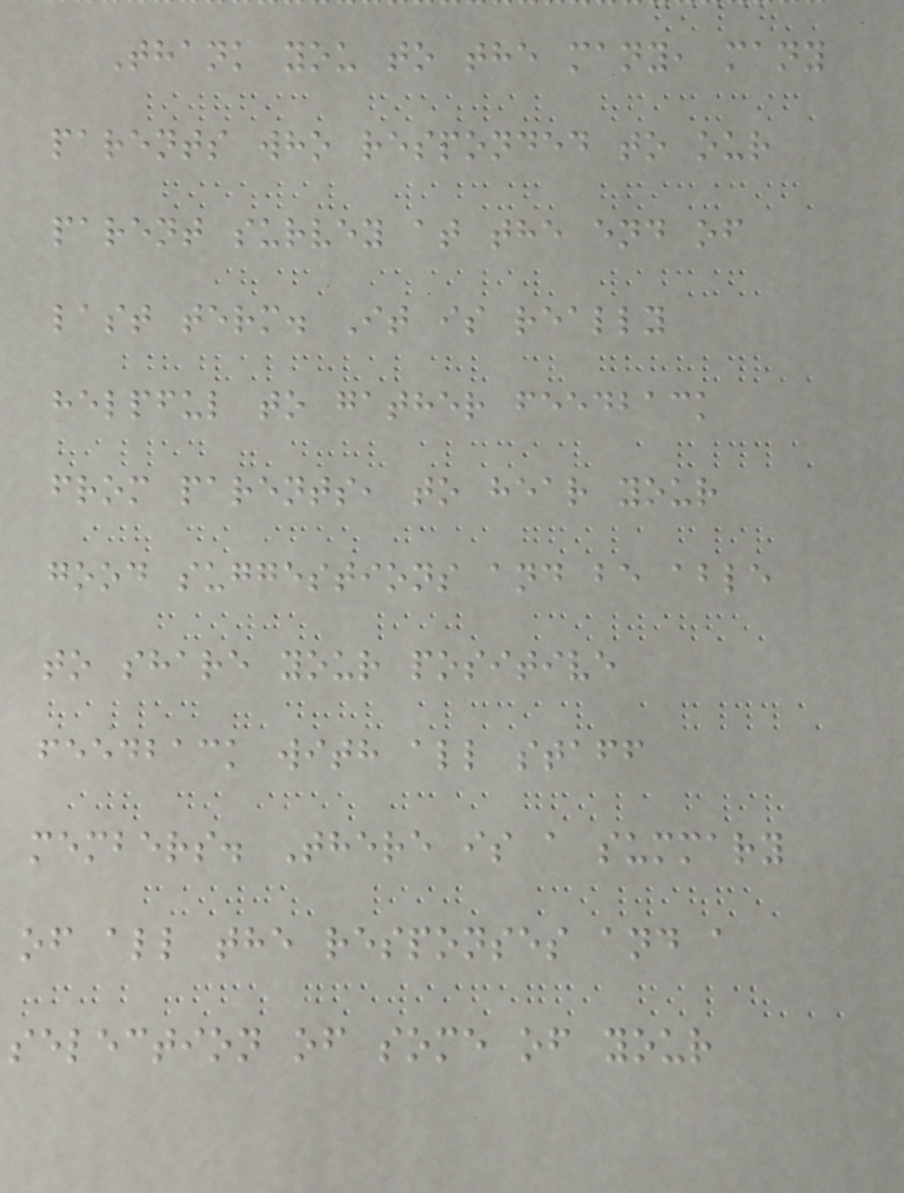Thank you to the many, many
parents who responded to our
parent survey at the end of
last term. It is really
helpful to gather feedback
from parents, to hear your
good suggestions and be able
to share your positive
feedback with all staff
members. There is a summary
of all the responses and a
selection of some of your
